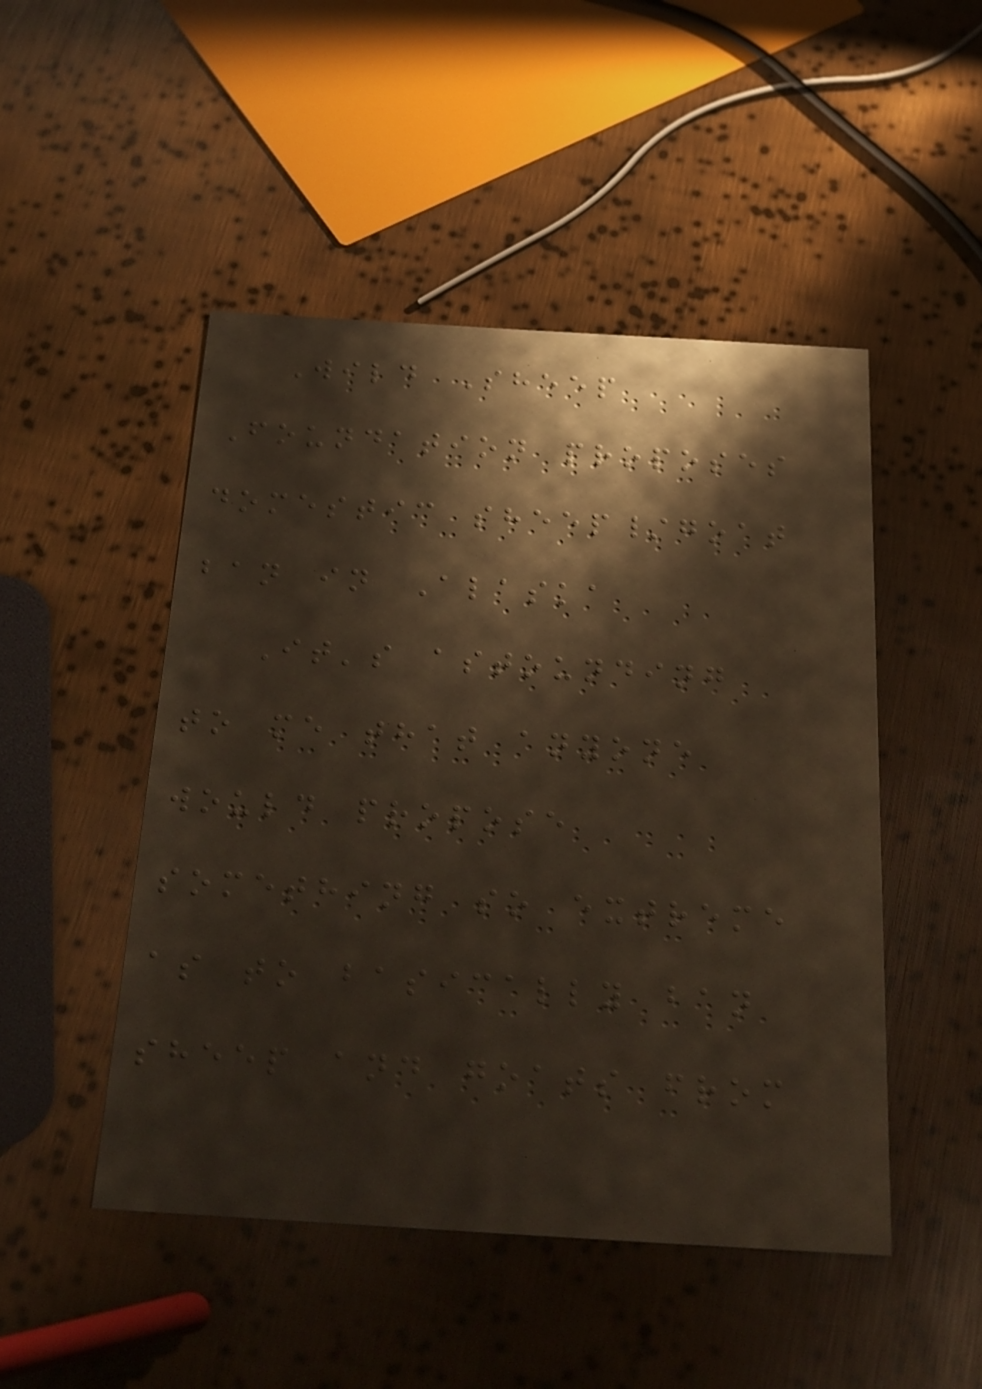Wild Sheep
Foundation proposes
domestic sheep/goat
ban in Alaska
It's astounding
to me that anyone
would propose
something so extreme
as to basically ban
sheep and goats from
